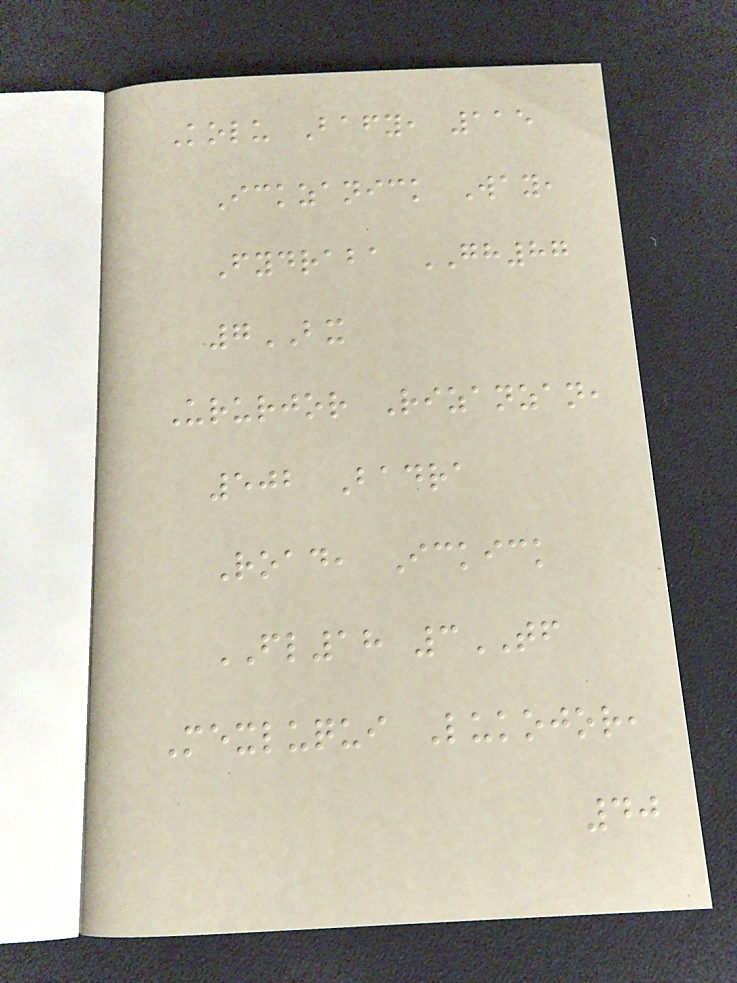Kolu Bafy, 115
Ickzanick Way,
Fydraba GH87
7BX
Ururjor Rizanzan,
502 Badra
Road, Ickick
FL18 3TF
Mexluqui Lukojor,
40
